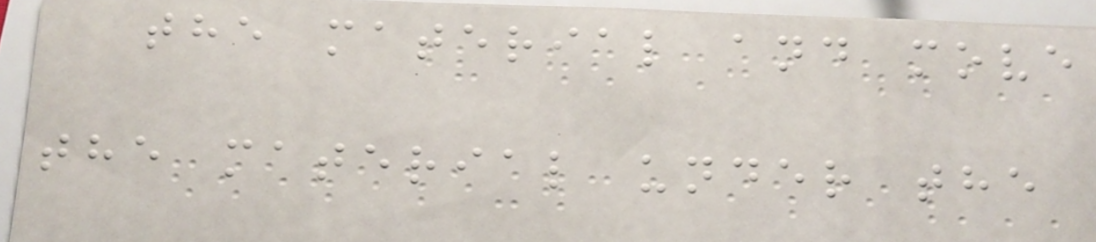the material and move
the material under the
